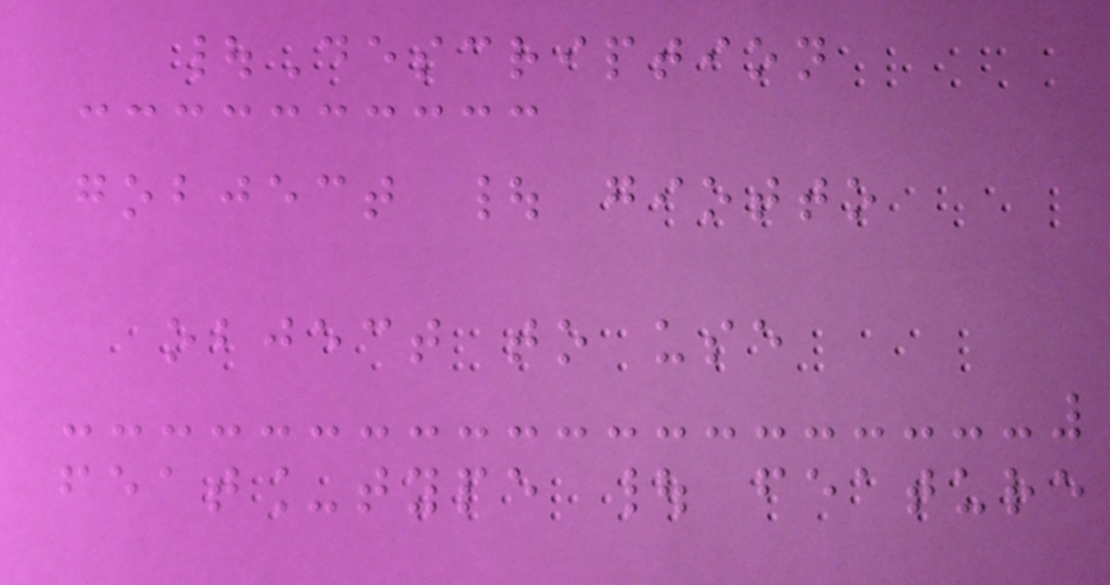|Description
gobject | giotto
object to use
feat_type | feature
